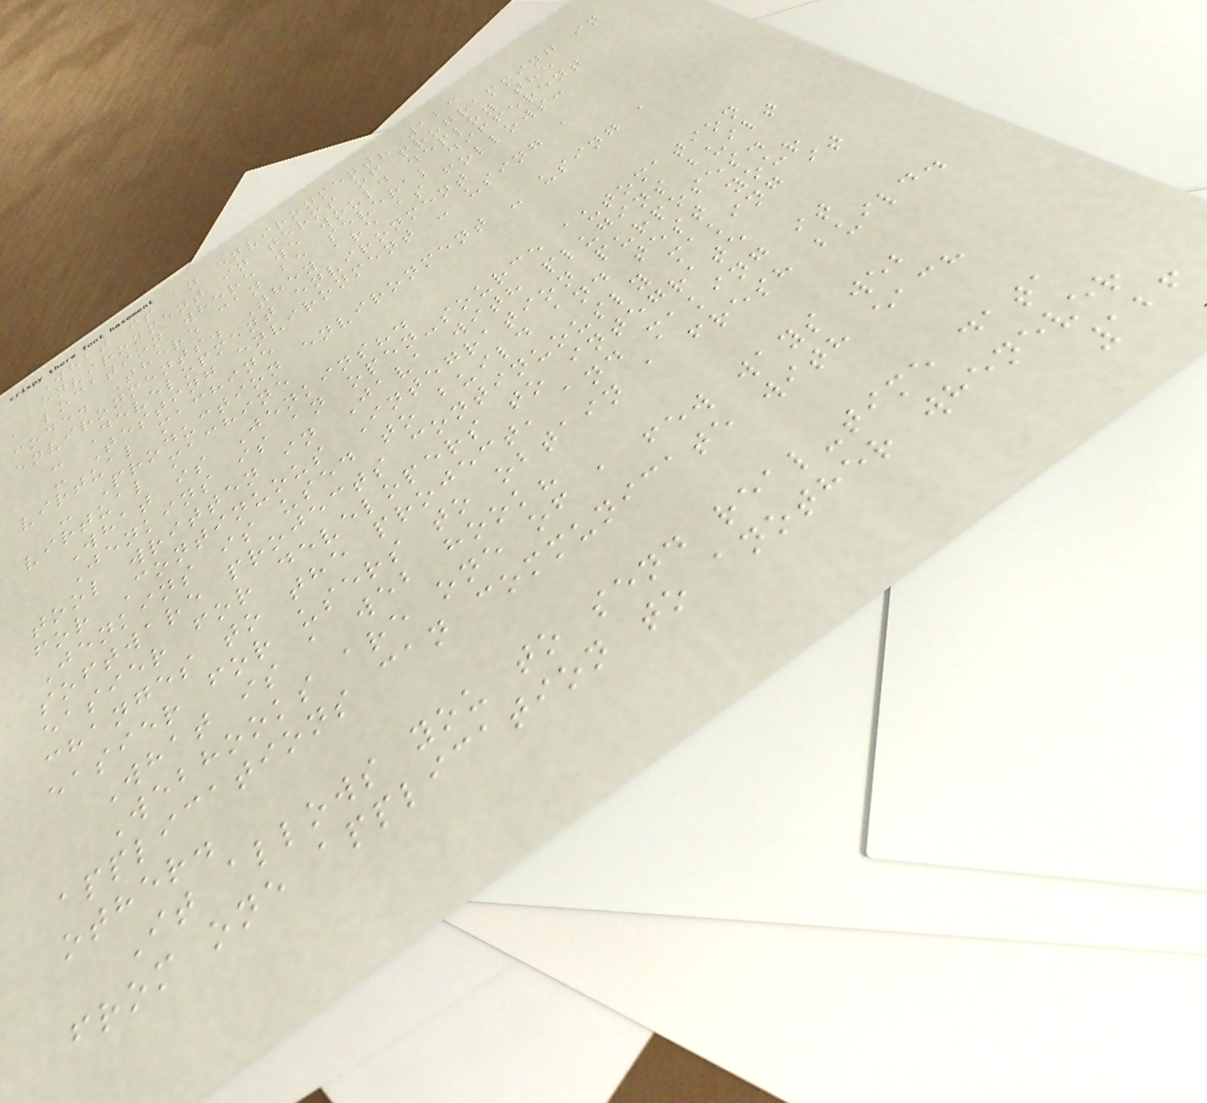What is an environment? 123
environment in terms of programming in
a location where we would deploy the
code. There can be several different
environments. They are as follows:
- Development environment
- Testing environment - using a
virtual machine
- Production environment - using a
virtual machine
What is Jenkins?.
Jenkins is an open-source automation
tool written in Java with plugins built
for Continuous Integration purposes.
Jenkins is used to build and test your
software projects continuously making it
easier for developers to integrate
changes to the project, and making it
easier for users to obtain a fresh build.
What is a web hook?
Webhooks are one of a few ways web
applications can communicate with each
other.
It allows you to send real-time data
from one application to another whenever
126
